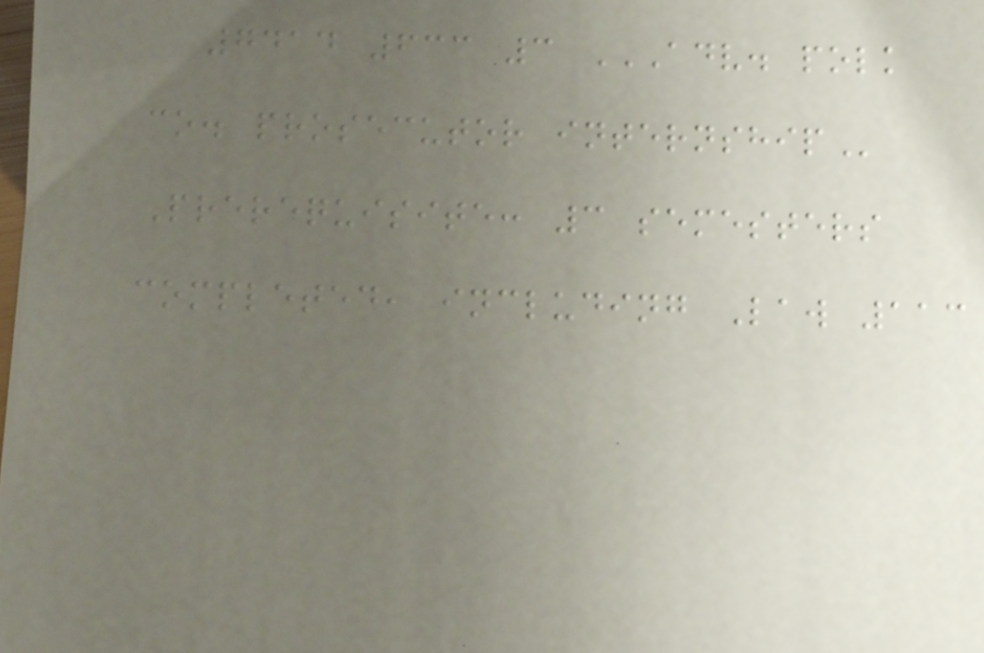7414 633 3 ADV. POLK
CO. PROSECUTOR INTERNSHIP
Prerequisite: 3 semesters
completed, including Law 113
